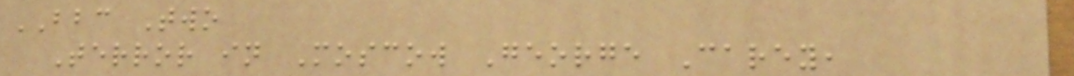BBC Two
Terror in Moscow George Carey,
